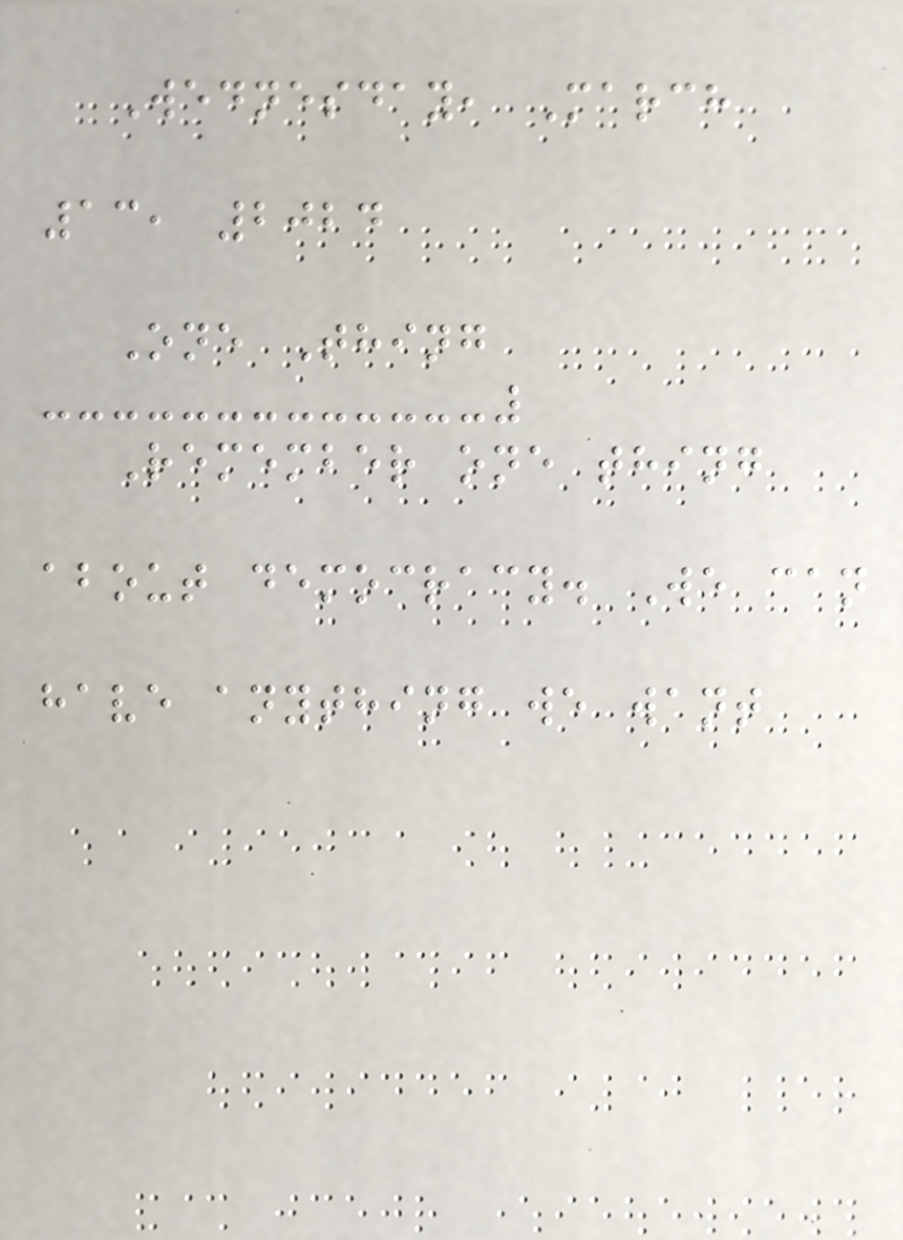Wednesday, March
13, 2024
One Thing
Remember one thing
about democracy. We can
have anything we want
